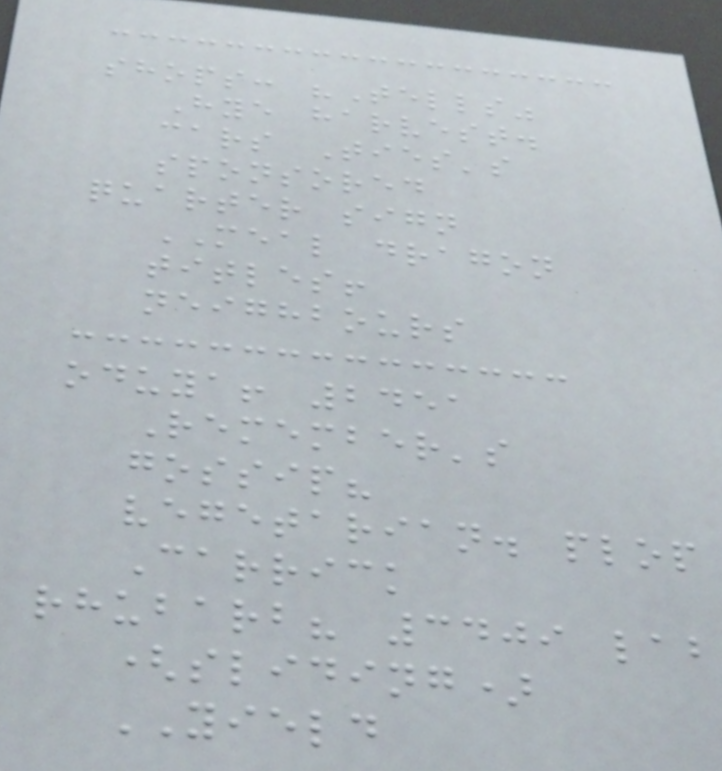shops: "Tells"
Hye harvest.
cars Ties's
sponsored
quarter sign
MEAL dragon
titles!
neighbours
oduya! 2451
Remember's
gossip?
vegetarian. plop
Carrick
rhubarb? 3409 lab
(sliding)
YIELD
